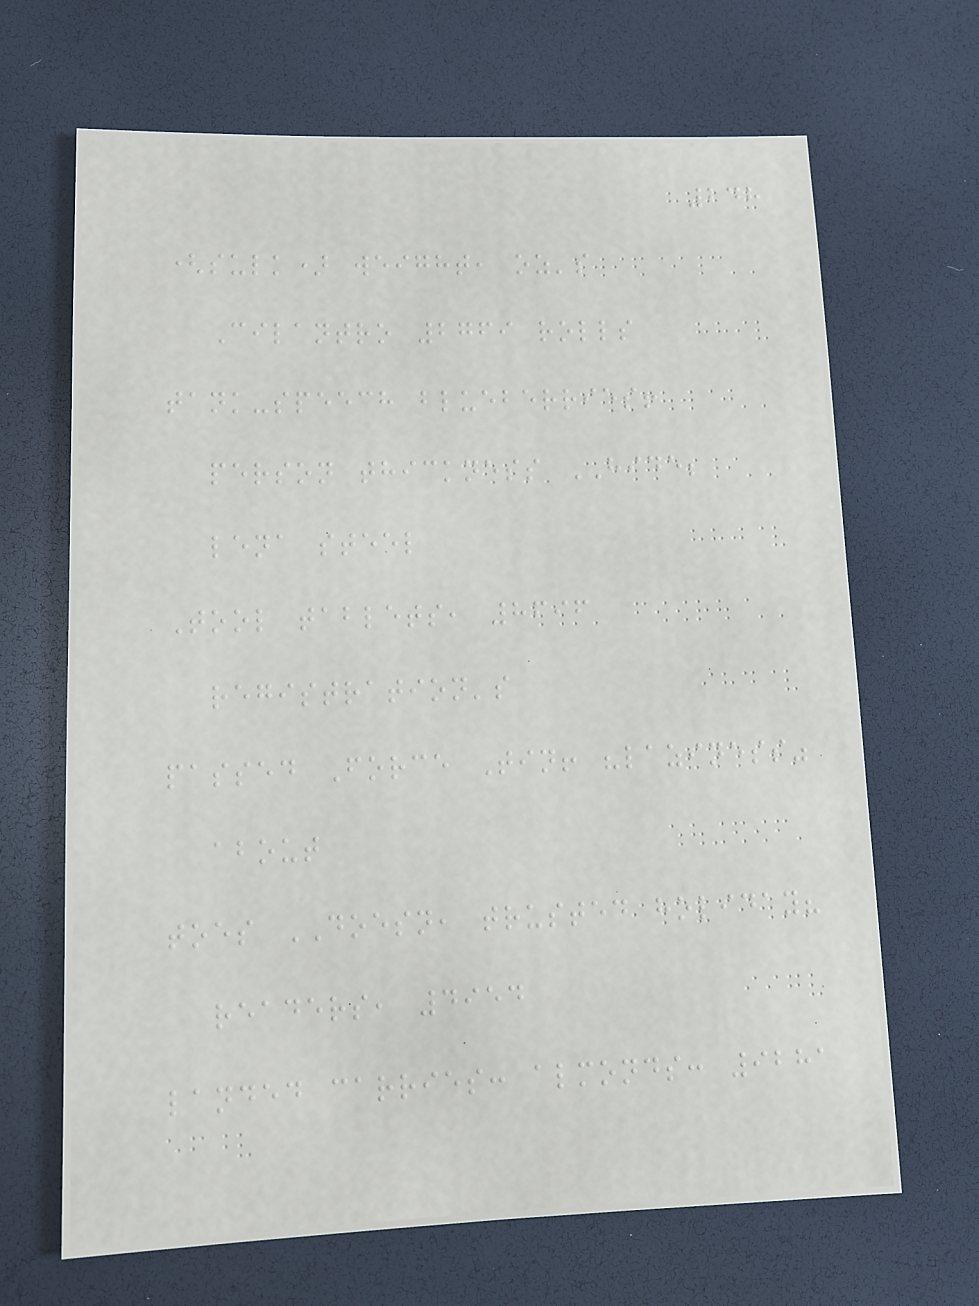248
(sulk) weight, oz's
Cilantro 2769 rolls
tank-speech blueberries!
person thickness HIDE;
lena steel
Tool tablets, 8696
registration's
passed Force Tin! "laziness"
about
toes DOESN, trusted holiday?
readers, 4954
landed carries: almonds: 9281
